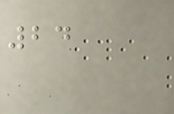24
